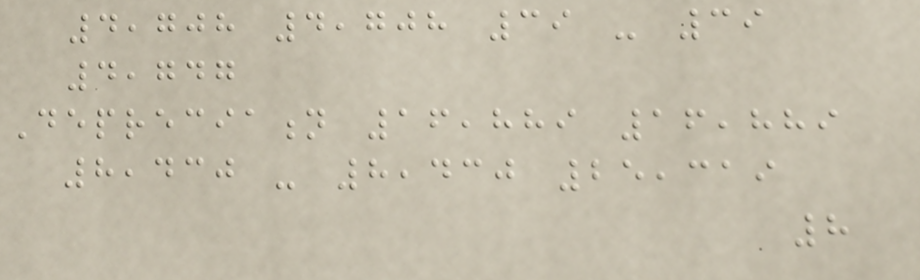4,708 4,708 39 - 39
4,747
Depreciation 16,889 16,889
8,430 - 8,430 25,319
8
